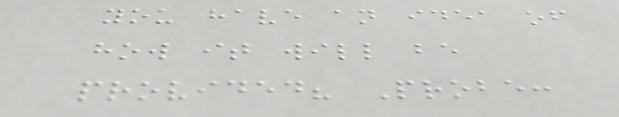you have an idea of
how it will be
provided? Probe:
